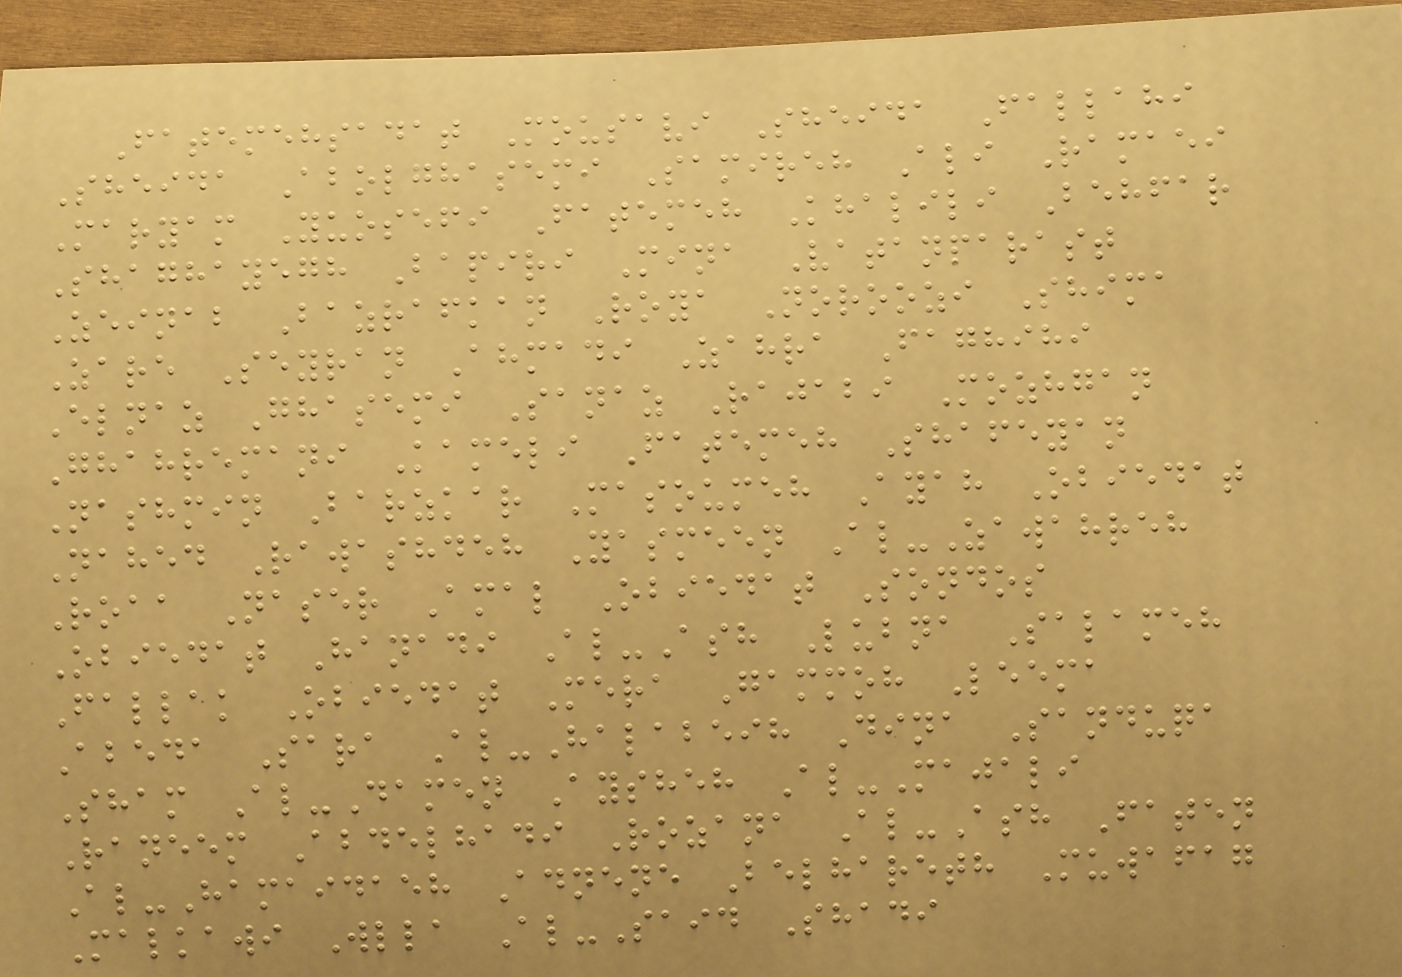Fatemehsadat Mousavi Sheida Fallahi
Sheida Abolghasemi Samireh Ali Ramaei
Maryam Yuosefi Fatemeh Khalili Behfar
Shaghayegh Bapiri Mina Vatanparast
Zeinab Bazrafkan Roya Noroozi Shima
Zare Seyran Ahmadi Zahra Faghihi
Elnaz Ghasemi Sanaz Rajabi Mozhgan
Ghahremani Kameli Fatemeh Shafeyan
Nashmin Barzkar Masoumeh Ayah Obiedat
Nahed Rawashdeh Yasmeen Al-Zawahreh
Roaa Naser Amal Obiedat Sondos
Obiedat Hanadi Al-Ash Lubna Salameh
Fallak Obiedat Mera Gammoh Leema
Abeda Sara Al-Halabeih Dina Sanduqa
Sham Al-Damen Aysheh Al-Majali
Raneem Abdelhadi Rozana Al-Ash Faten
Al-Hamaidaeh Adnene Belhareth Muwafag
Malkawi Wlla Al-Said Shadi
